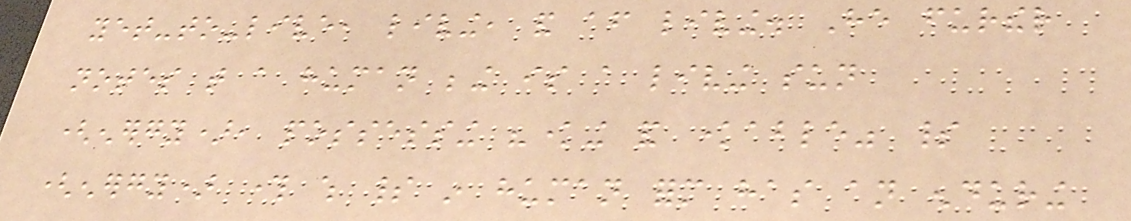yet-to-live, living, and after living. He further
notes that a human being is a living sun
(energy), possessing "knowing and knowable" spirit
(energy) through which spirit in human form has an enduring
